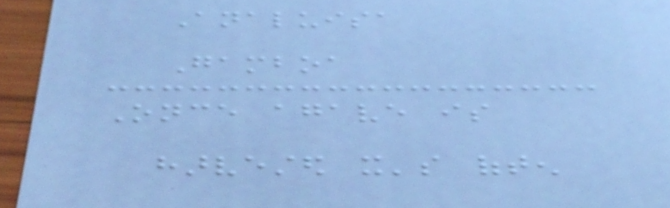Analuisa
Gamboa
Once agave is
harvested it's often
